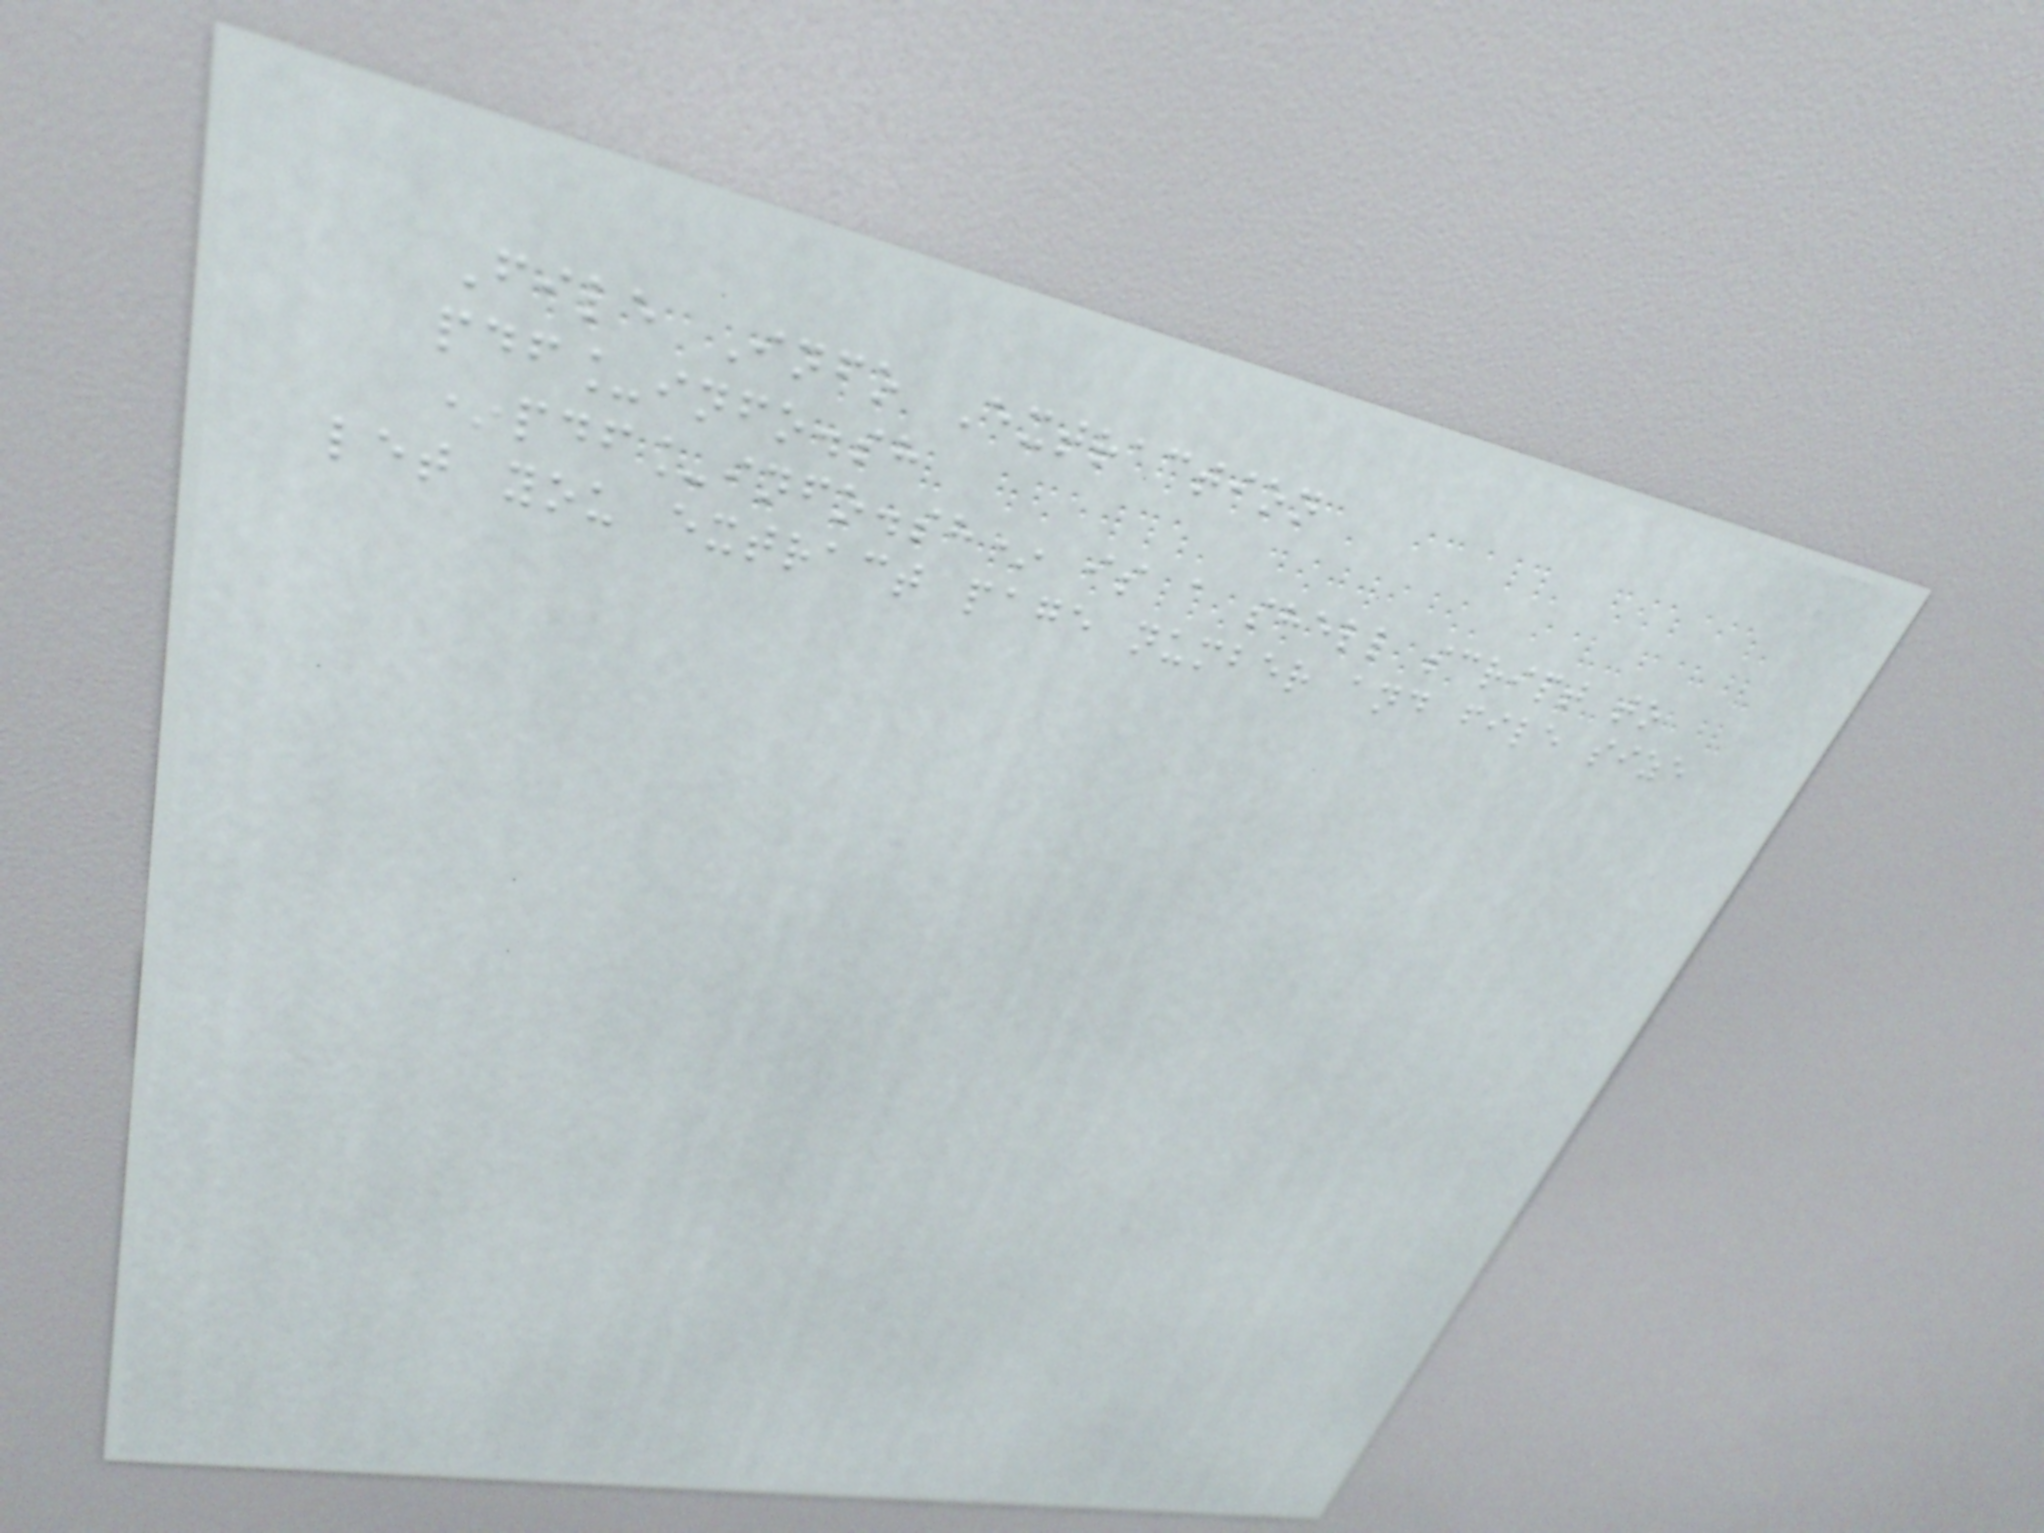File Info Extraction
pdf_info.sh
*pdf_info.sh* is a shell script to
let you extract page number and file size
